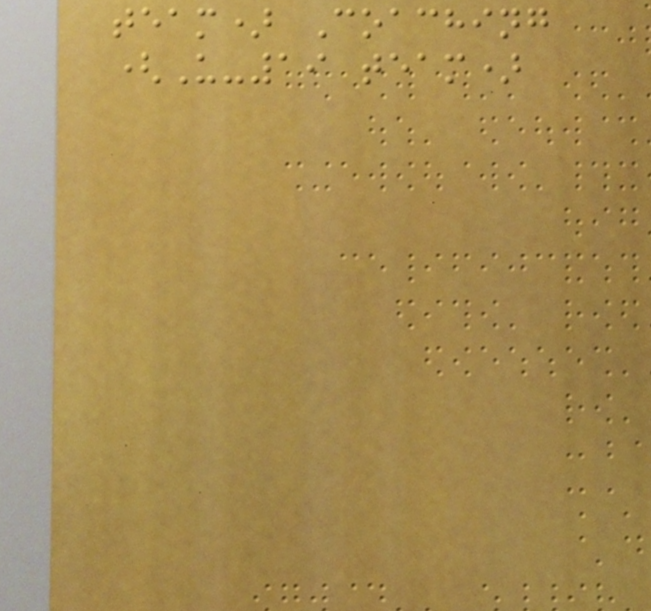team) Coaching
(U-19 team)
